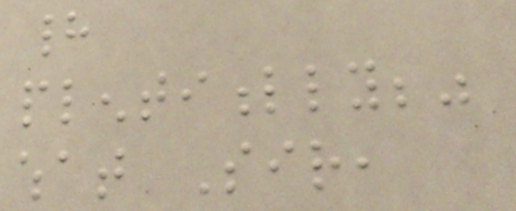had
plentifully;"
what Sir,
